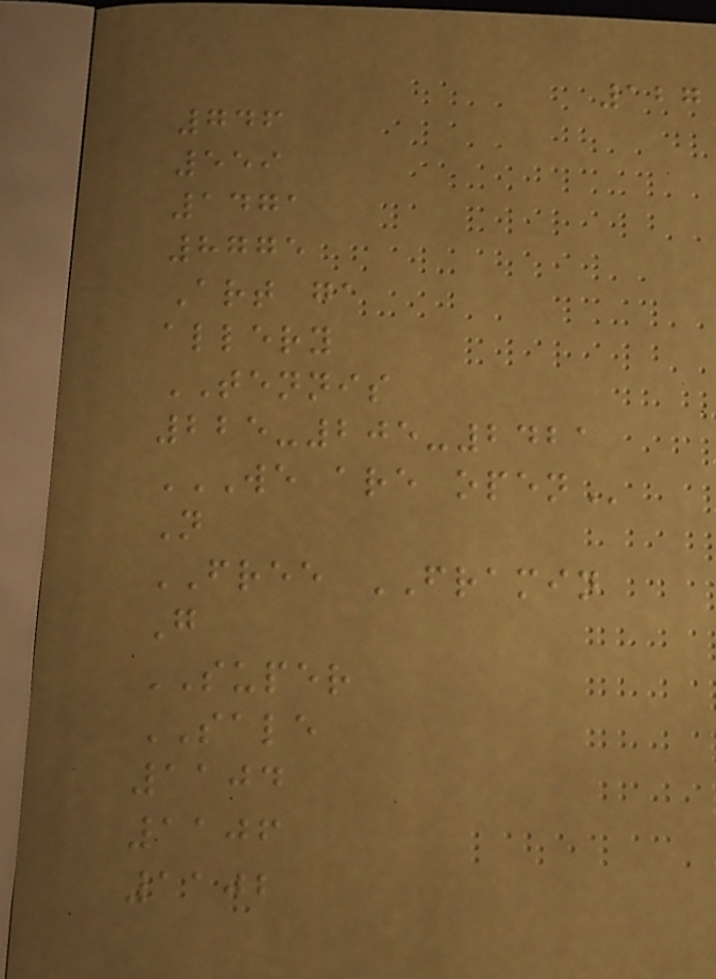127
746
559
1471
8775
Art ga
allery
TENNIS
225-205-2421
WE ARE OPEN
N
FREE FRAMIN
G
SUPER
SALE
1104
1106
1102
